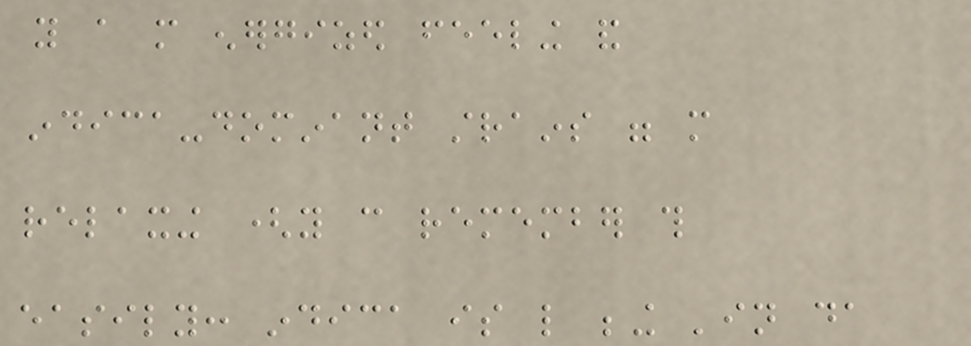you a more energized feeling and
indica-dominant strains were more
relaxing (you can remember this
easily: indica is like being 'in da
